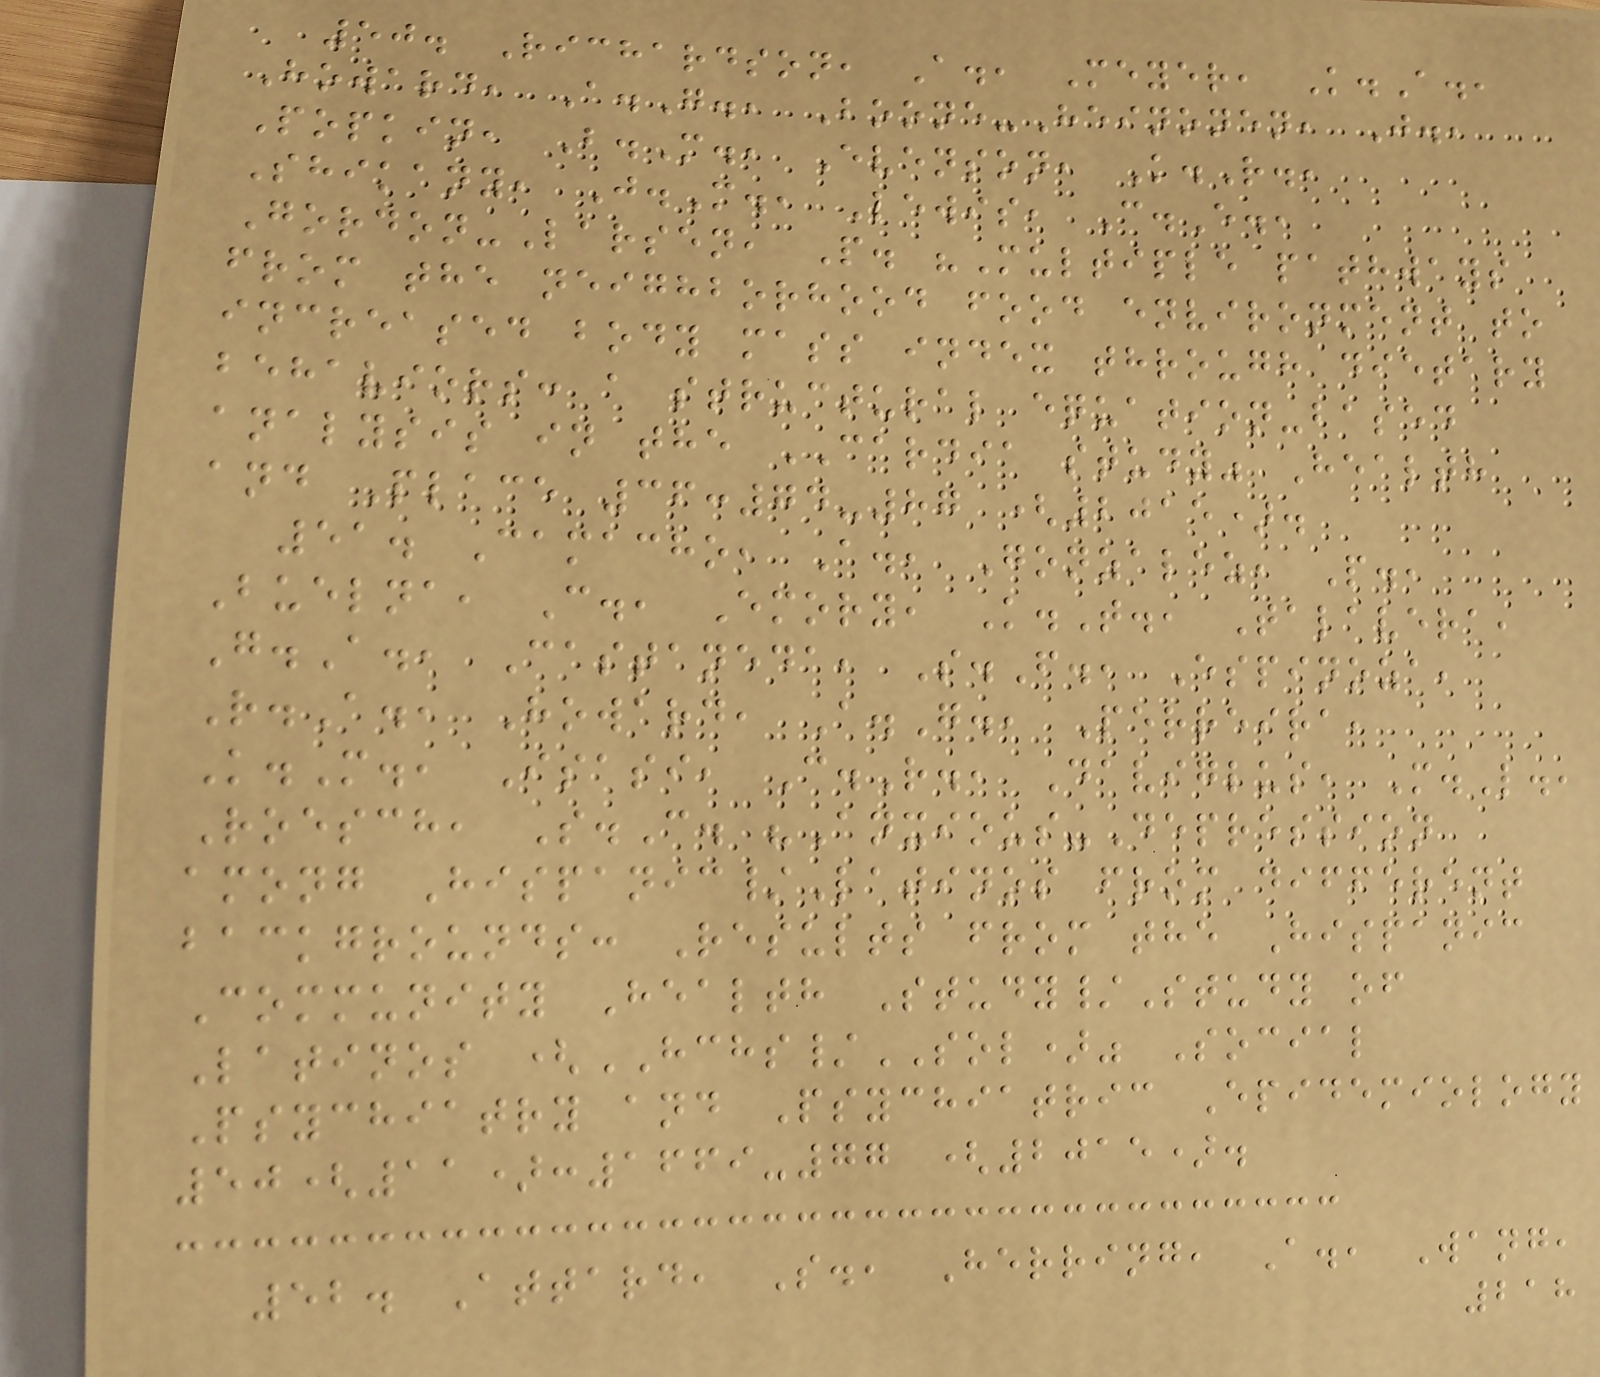50. Richardson, A., Meyer, K.A.,
Howard, A.G., Boone-Heinonen, J.,
Popkin, B.M., Evenson, K.R.,
Shikany, J.M., Lewis, C.E.,
Gordon-Larsen, P. "Multiple pathways
from the neighborhood food environment to
increased body mass index through dietary
behaviors: a structural equation-based
analysis in the CARDIA study" Health
and Place 36:74-87 (2015).
51. Camacho, A., Gonzalez, P.,
Buelna, C., Emory, K.T., Talavera,
G.A., Castaneda, S.F., Espinoza,
R.A., Howard, A.G., Perreira,
K.M., Isasi, C.R., Daviglus, M.L.,
Roesch, S.C. "Anxious-Depression
among Hispanic/Latinos from different
backgrounds: Results from the Hispanic
Community Health Study/Study of
Latinos (HCHS/SOL)" Social
Psychiatry and Psychiatric Epidemiology
50(11):1669-77 (2015).
52. Attard, S., Herring, A., Wang,
218
